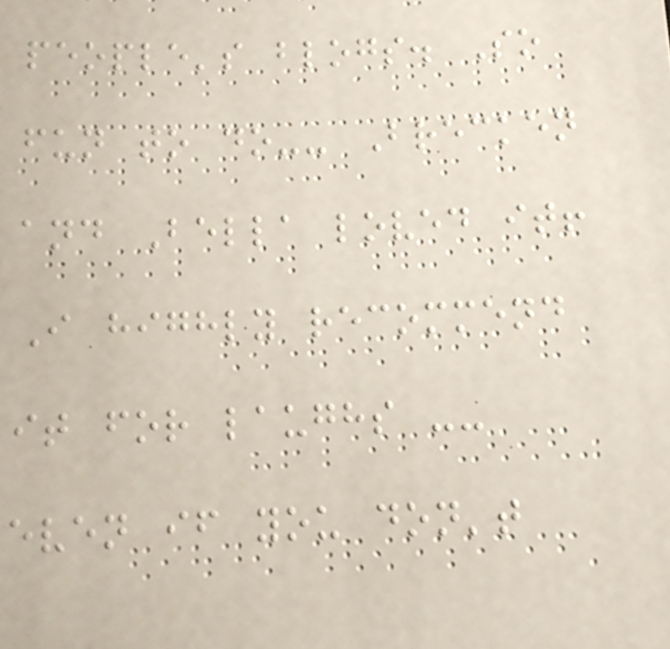people's blogs. So
fun to do-- Brecken
and Bella loved it!
I highly recommend
it for laughs --
even if you don't
